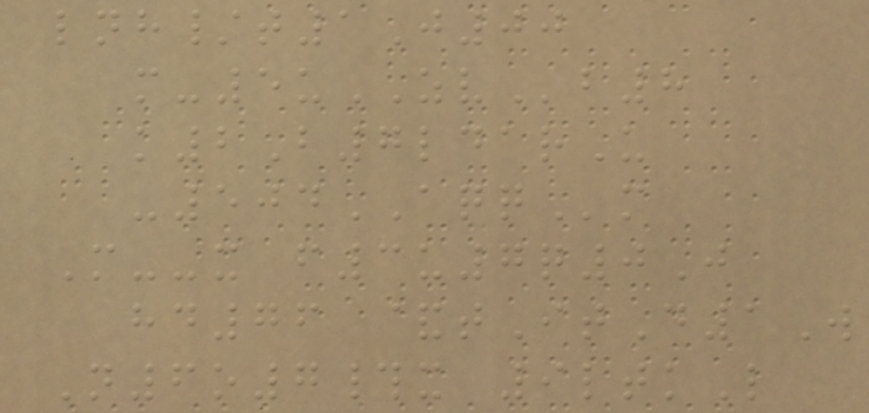lnh/t1J00
m-5uZVb8
k2B7ldarU
-504AQQm
M--x f3u7q0J
hd76 &tItD1W
N6o7#x 9ltkL
